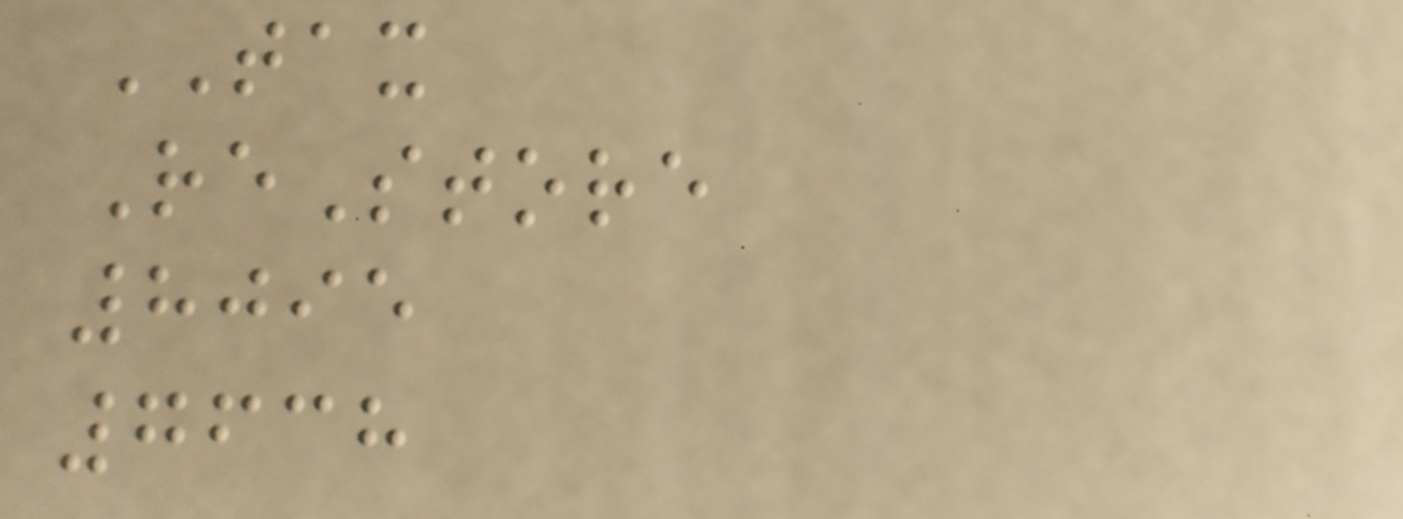TAX
ReStore
8095
7638
